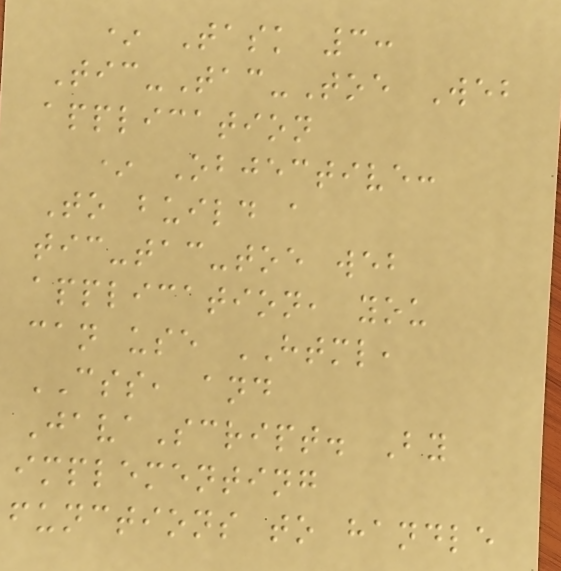* Task 3:
Tic-Tac-Toe Web
application
* Objective:
To build a
tic-tac-toe web
application, you
can use HTML,
CSS, and
JavaScript. By
implementing
functions to handle
